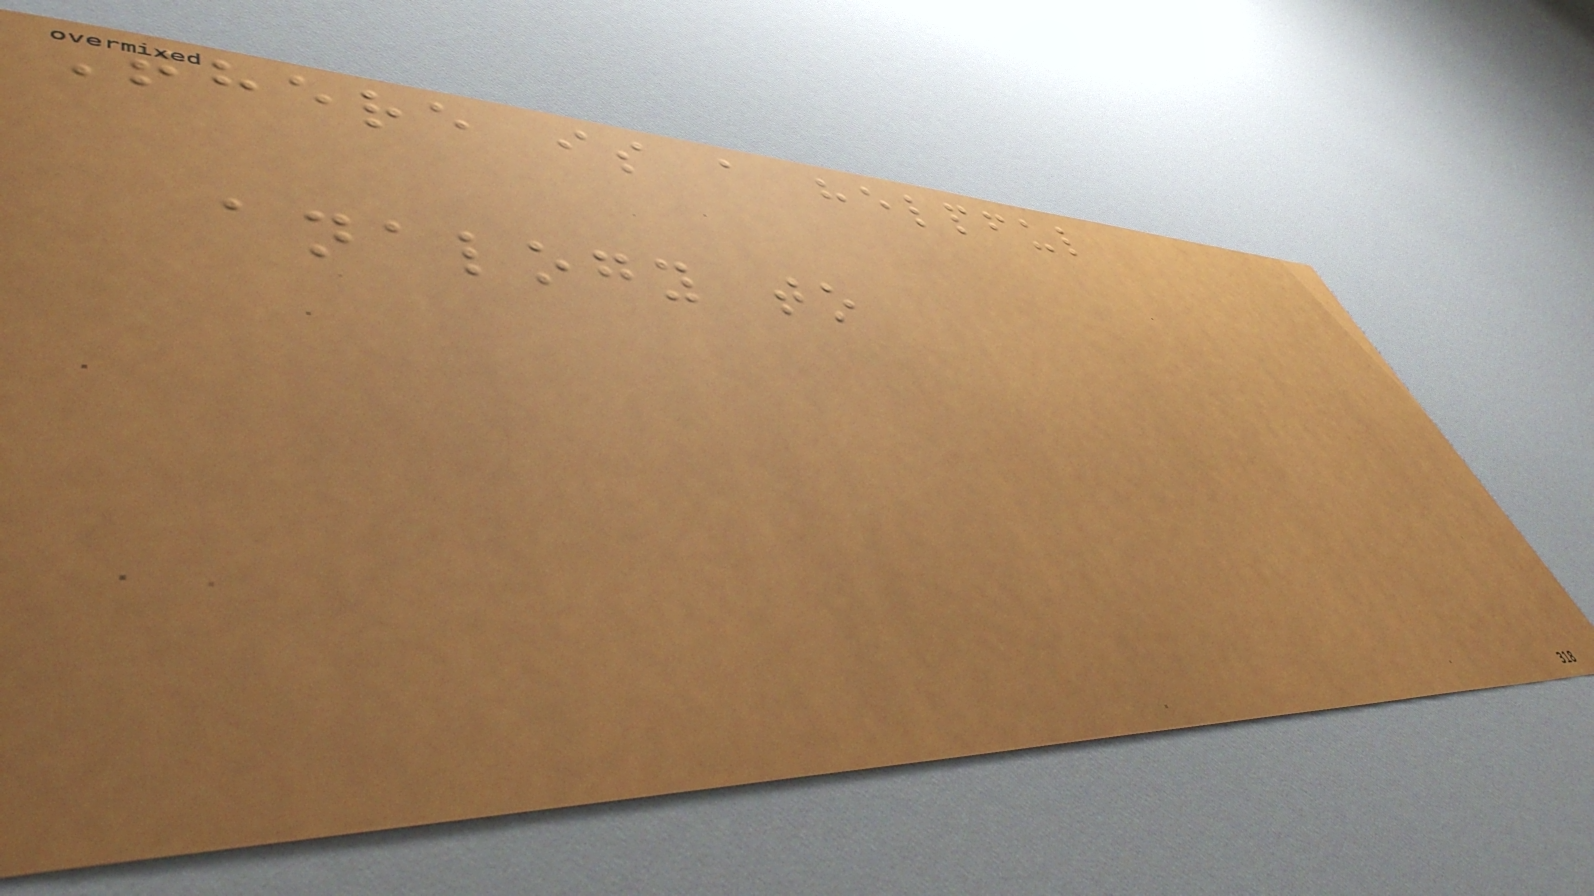There is a helpful
analogy to
